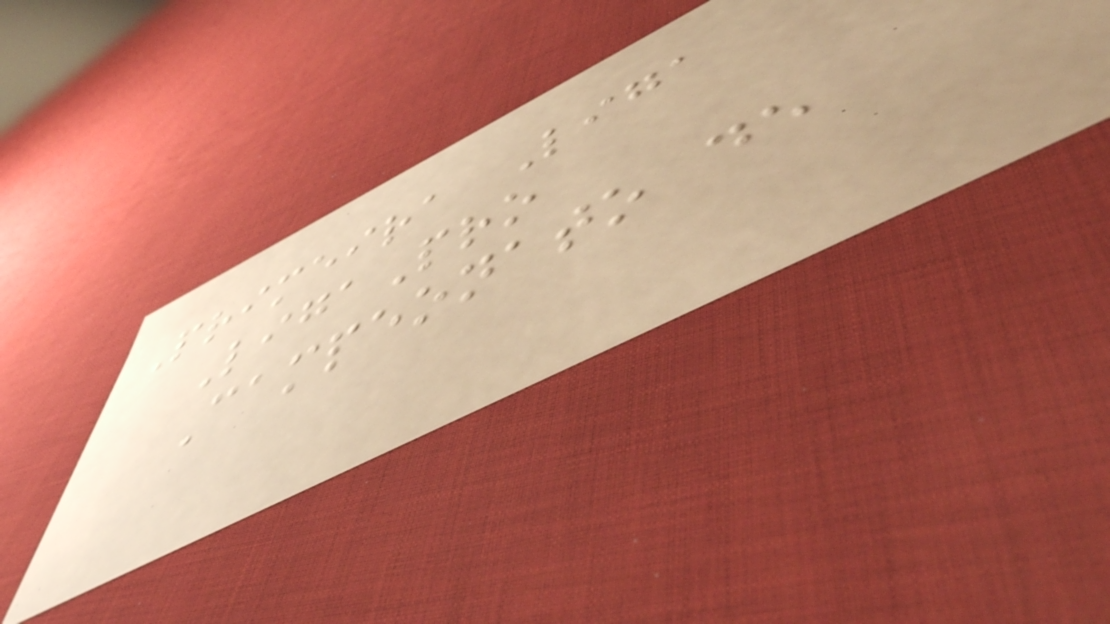Primeira Liga
LigaPro
Campeonato de
